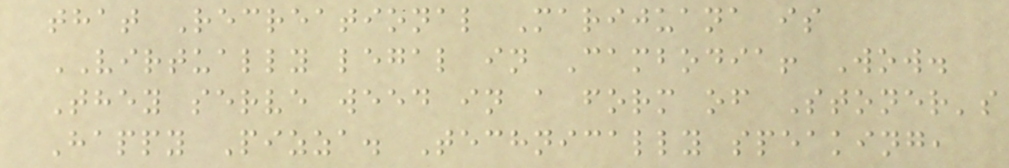that Recreational Marijuana is
VIRTUALLY legal in Cambodia! Wow.
They serve weed in a form of Stoner's
Happy Pizza. Technically speaking,
